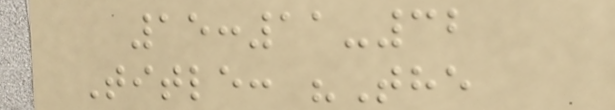15:11-32
Title: "The
